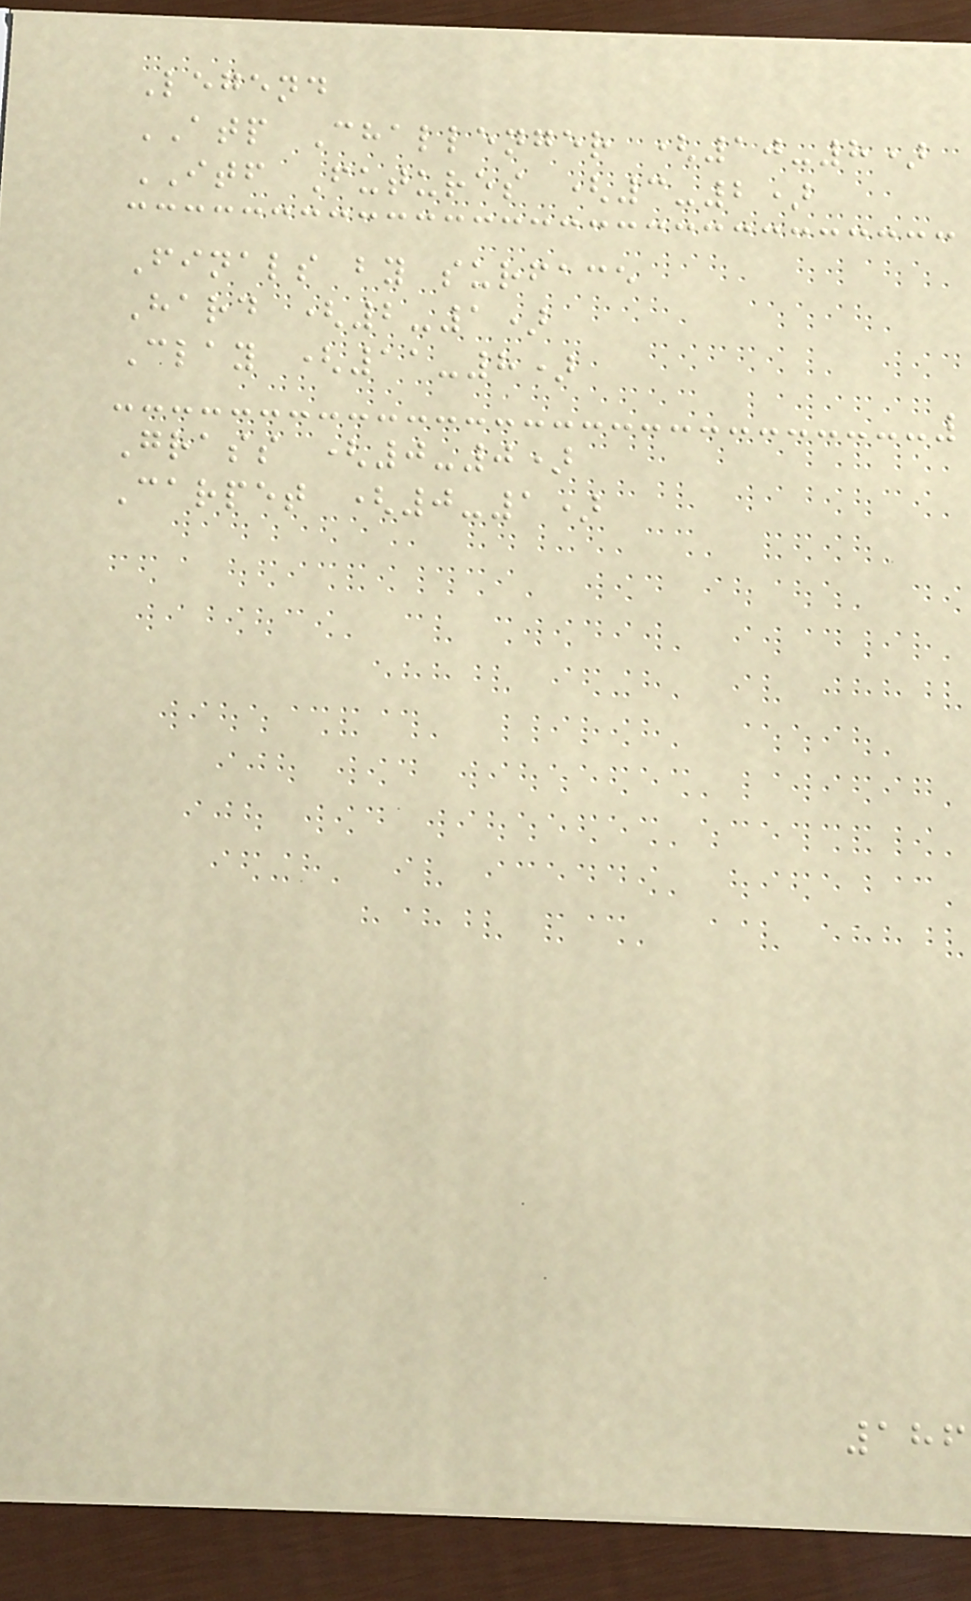Legend
ATP Challenger (10-8)
ITF Futures (3-2)
Finals by surface
Hard (2-1)
Clay (11-8)
Grass (0-0)
Carpet (0-1)
186
